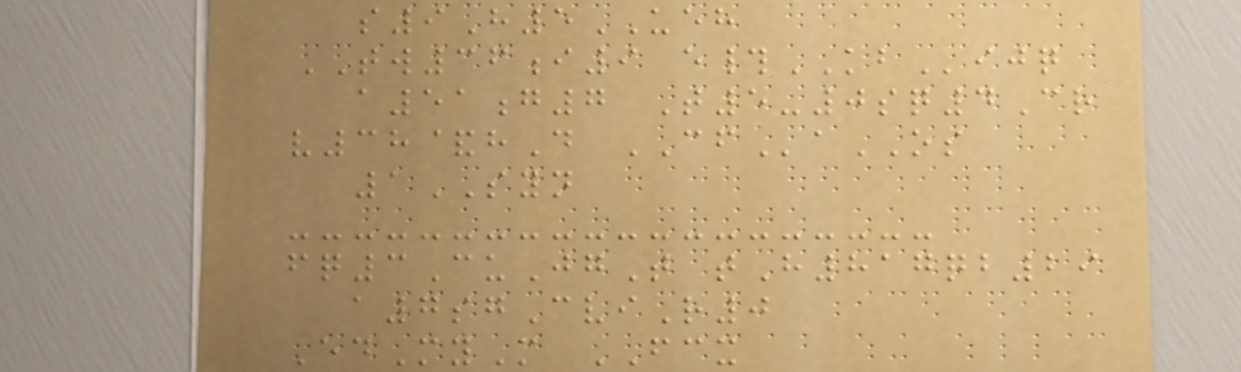s9H5UEH
TW36i9 e#KBijq
a51g7 T5-0sq4Cr
v38&hD CFaOS
1SYN
fq3CuJgT tH817qb29
a7sgCviR0
EdMyM FCX
